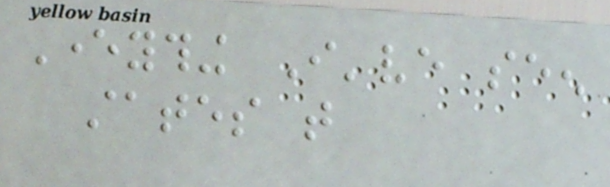Everything I've seen
states that
